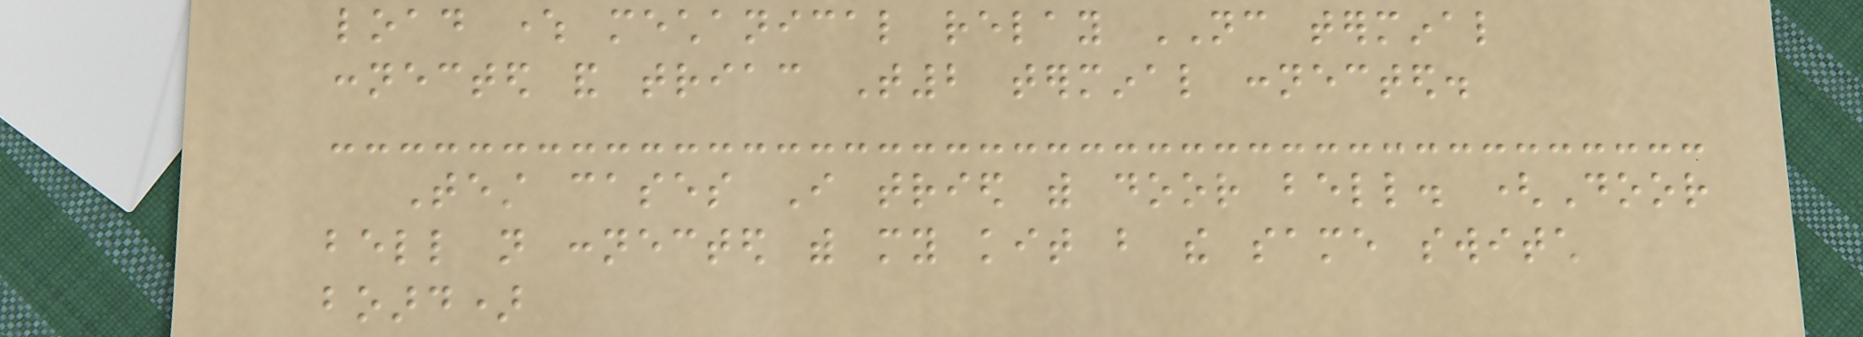load where mechanical relay NC terminal
connected and triac T2 terminal connected.
Test cases I tried with door bell. (Door
bell not connected with my kit but the same switch
board)
